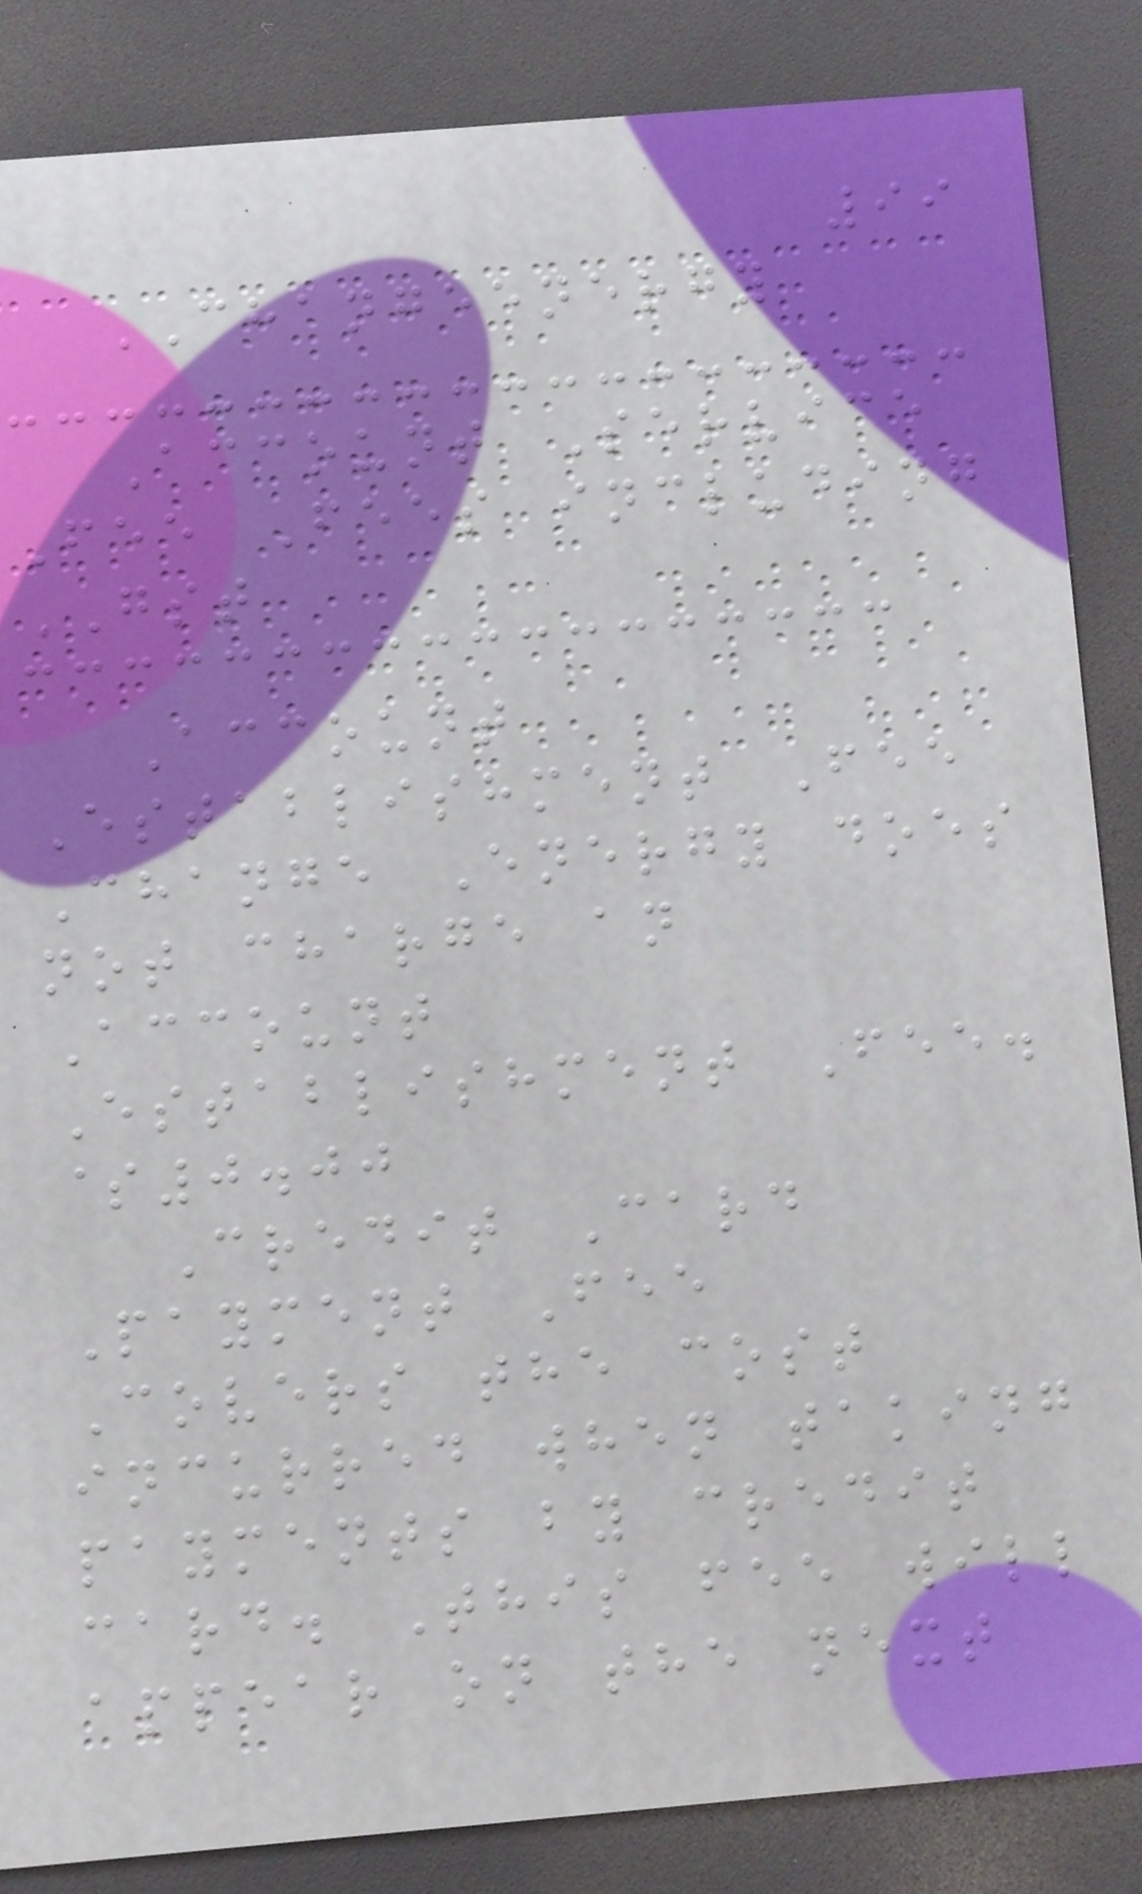99
CHANGEENERGY
Account Service
Fee Fees including
GST
Account
Establishment Fee
Change Energy does
not charge an
Account
Establishment Fee.
$0.00
Credit Card
Payment Fee
Covers the cost
incurred when taking
payments by credit
card. This fee will
appear on the next
